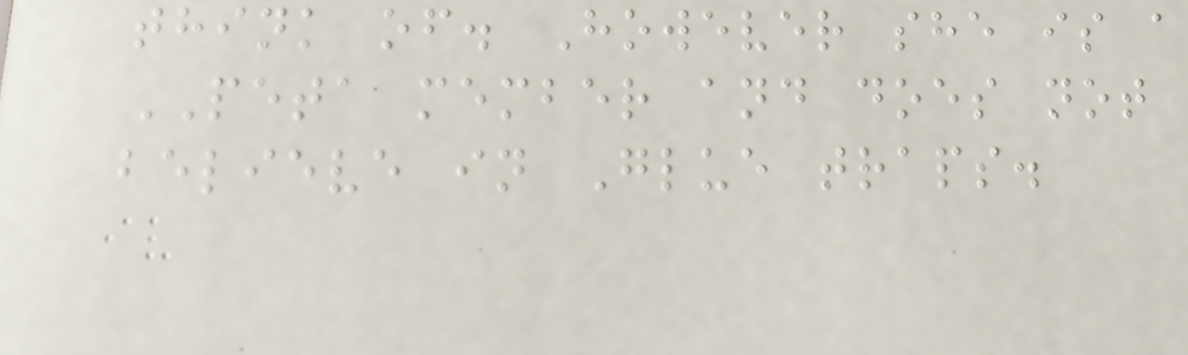think of. However she is a
PETA member and does not
believe in Glue traps.
